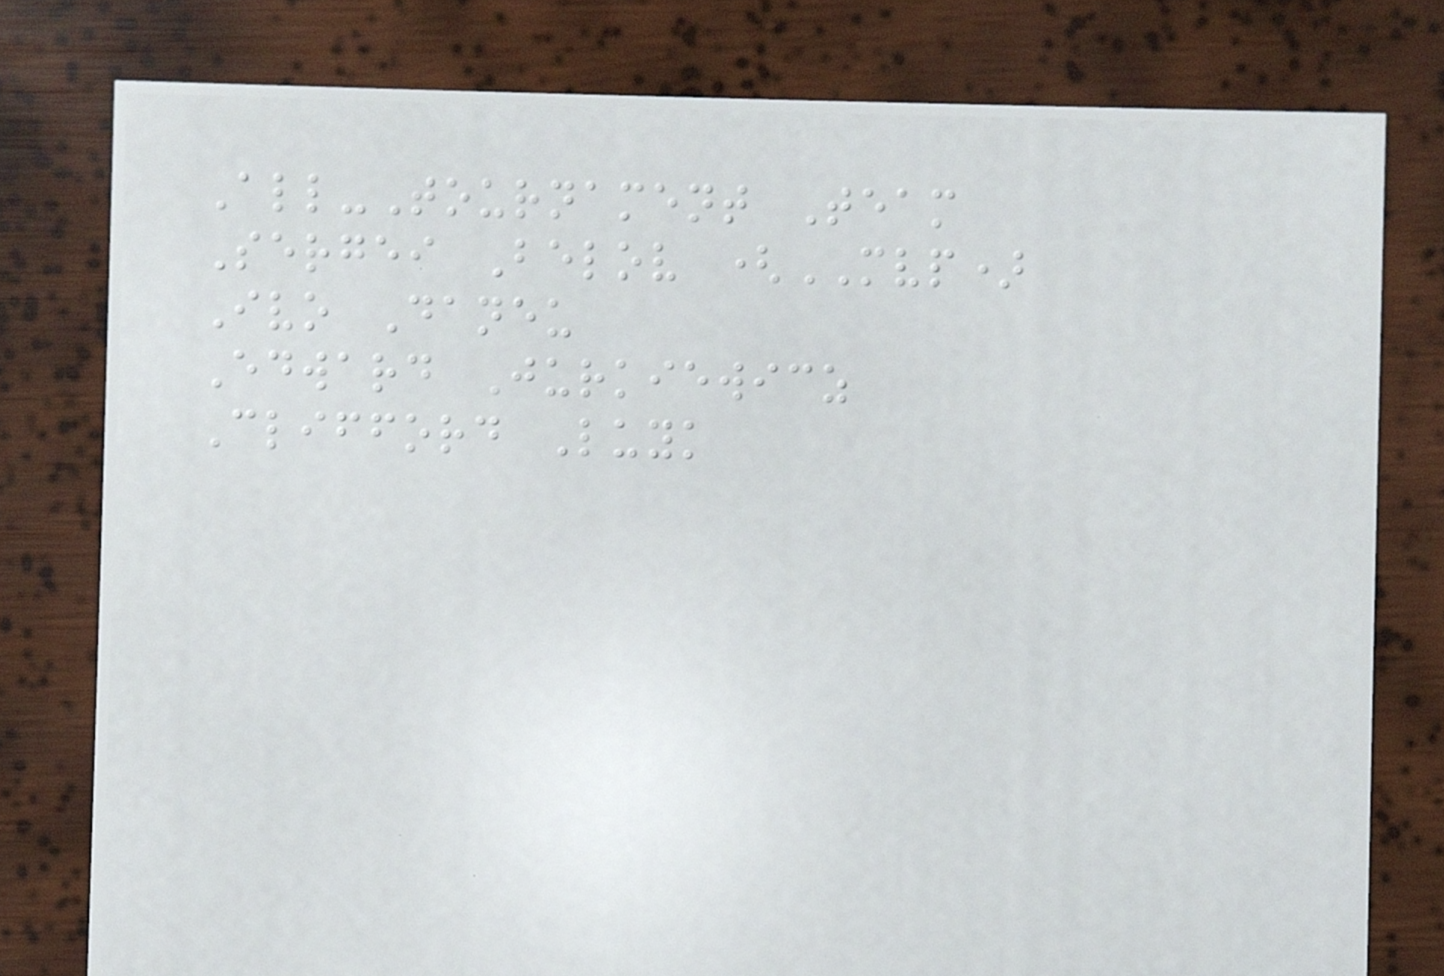All-Tournament Team
Sergei Belov (MVP)
Ivo Daneu
Edward Jurkiewicz
Clifford Luyk
